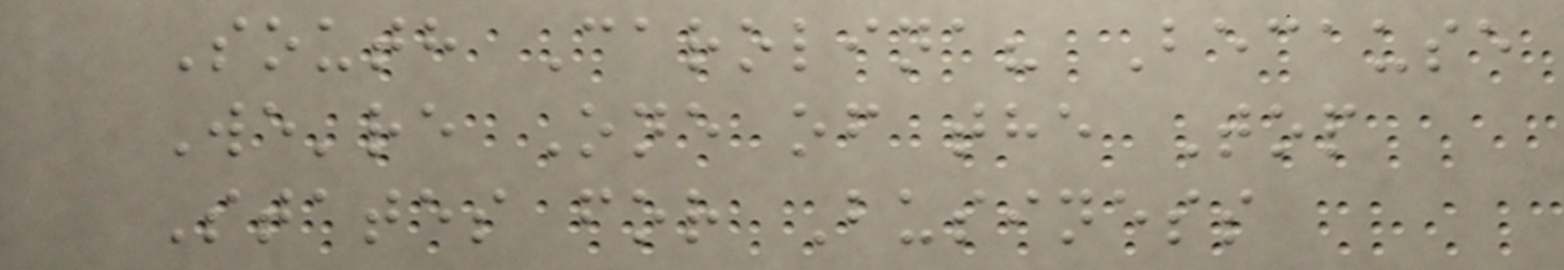South Carolina? Because
We're One of the Top
States for Business
